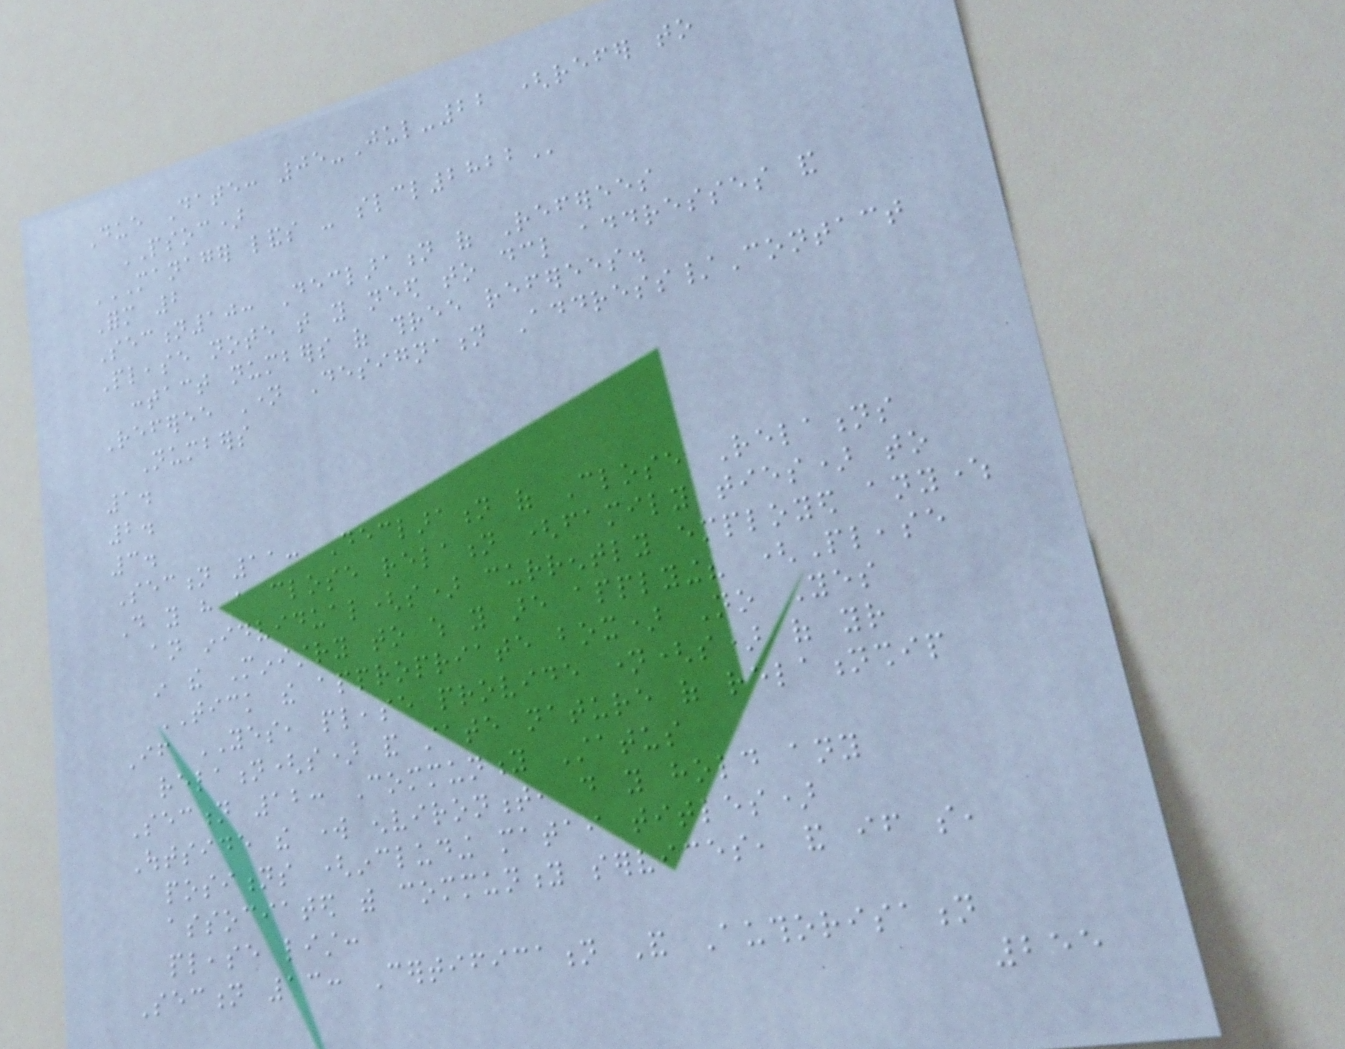Due Date: 05-Jul-22 (refer to
PSOC)
MANAGER LANDS - SLCL2822
Form 2
Section10: Declaration of Referees
Please note that you need to declare addresses and
contact numbers of three referees.
Referee Name Designation Address/Contact
Numbers
1.
2.
3.
Section 11: Declaration of Close Relations
Do you have a close relation (family ties) to
an inidvidual(s) currently employed anywhere
in the Ministry to which you are applying? (Please
TICK the appropriate box) No Yes
If YES, please provide name(s) of your
relation(s) and state nature of relationship
Section 12: Community Status
Outside the work environment, do you hold any
positions (including matai titles)
associated with community services, and if so,
please list:
Section 13: Certification And Authorisation
255
